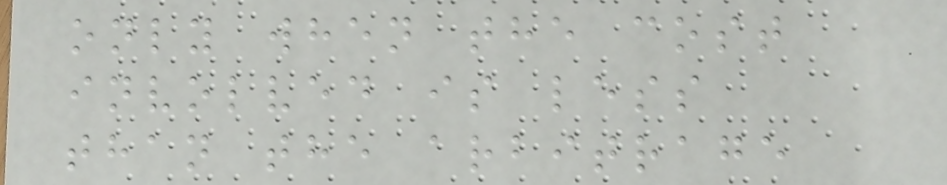only when the cost
involved is less
than the arbitrage
